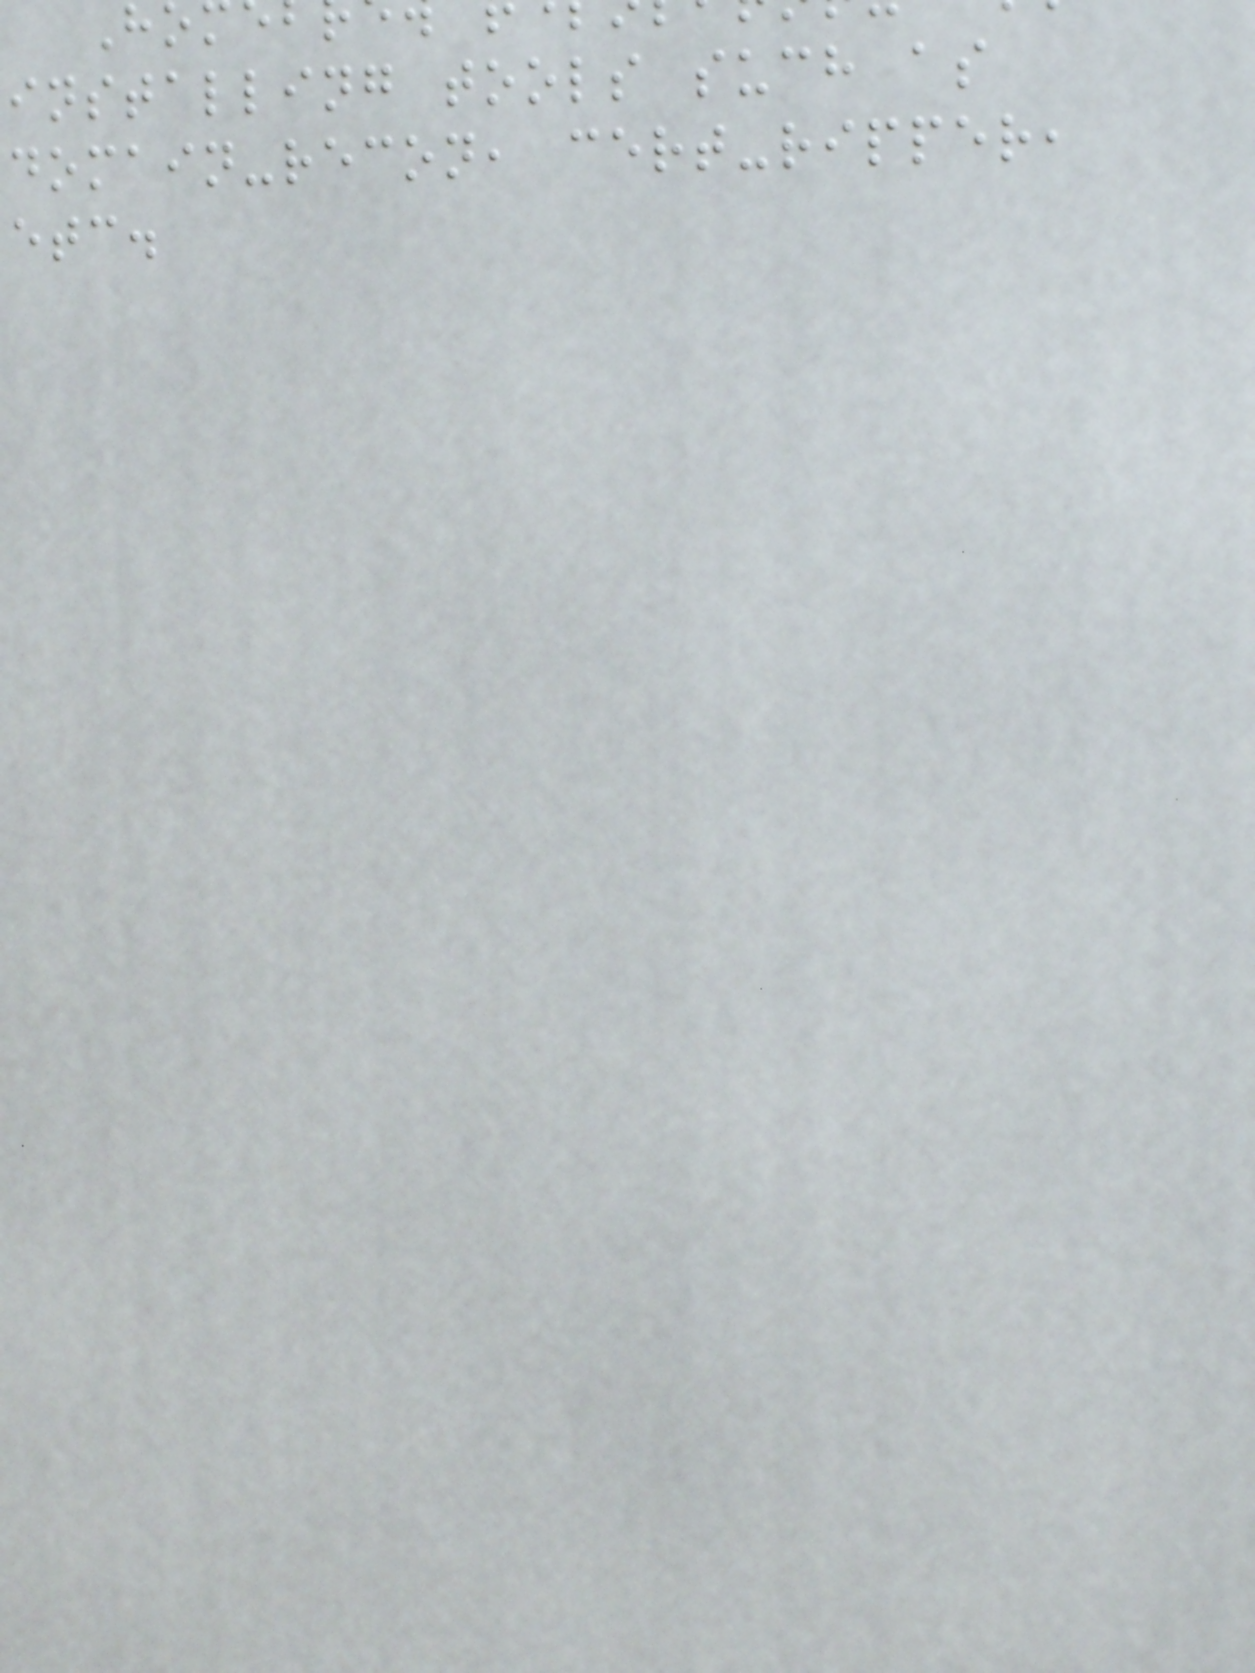installing tools such as
domain-recon, cert-ripper,
etc.
